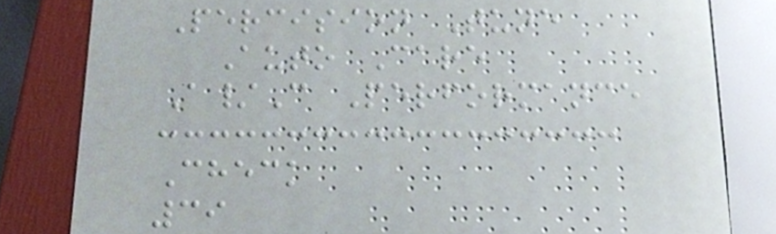Percision Tune
Auto Care
A/C Performance
Check
39
